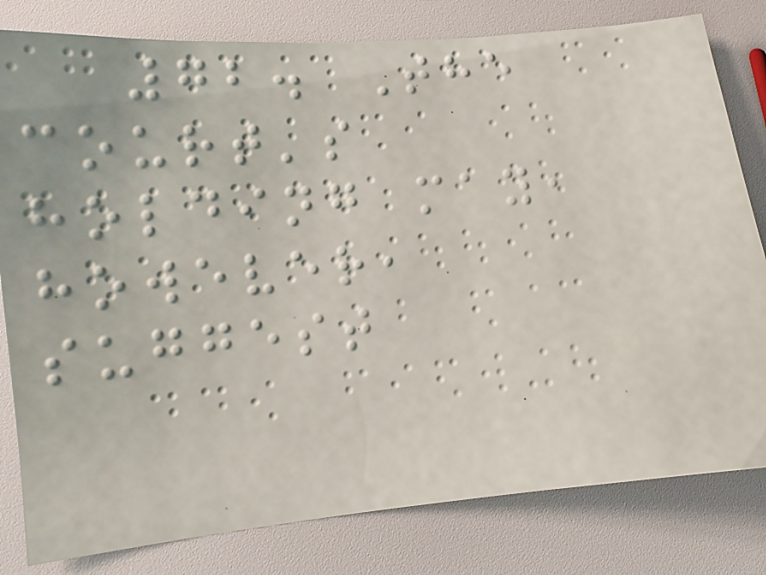72. The
court's
holding may,
however,
suggest
